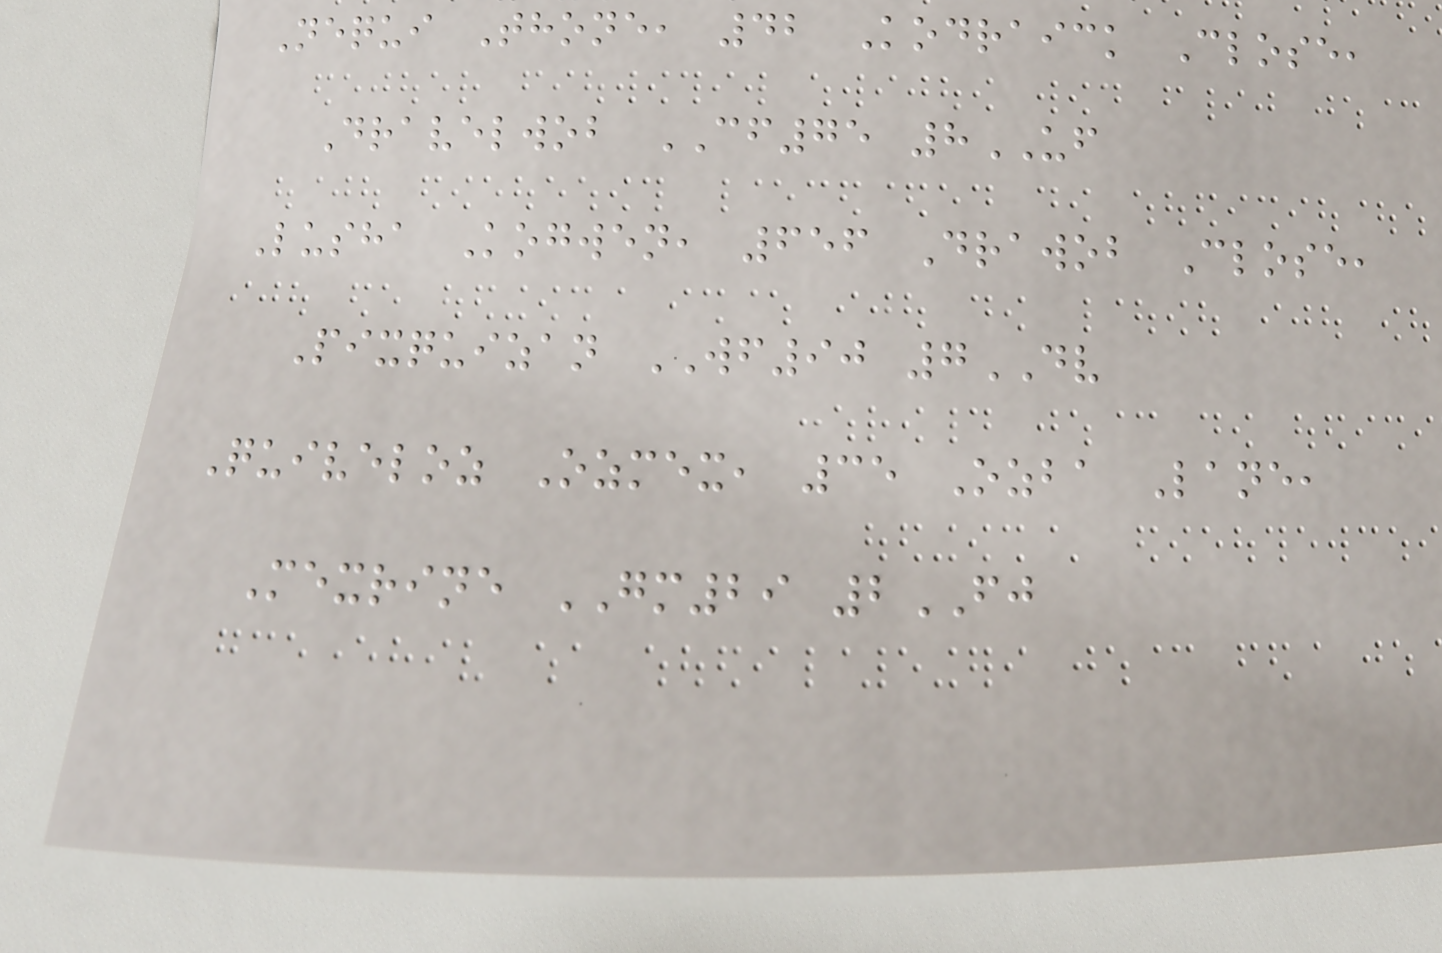Nequi Thone, 42 Kodraick Close,
Dravelwob CF75 8UF
Lusha Kogwen, 656 Drawob Close,
Pixquizan WF90 7DV
Quiveloz Ozmex, 35 Ozba Lane,
Mexrine GM29 2FJ
